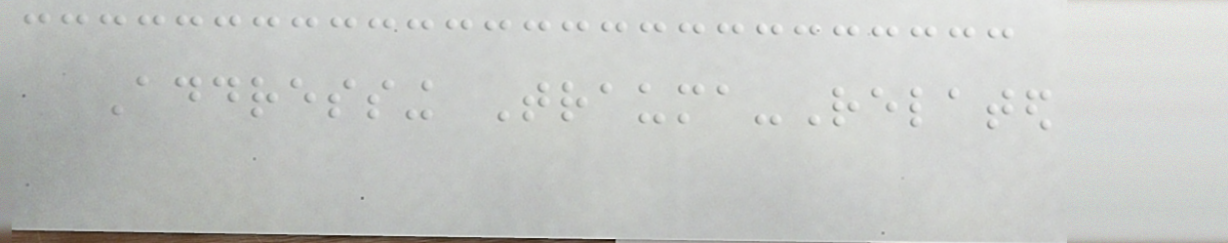Addressing Trauma-Related
